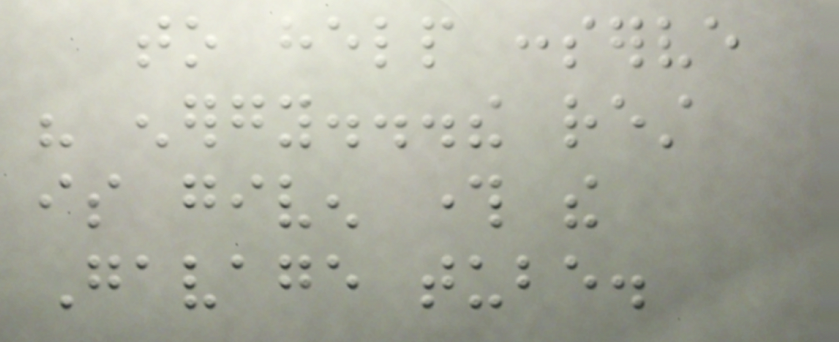to help conserve
his energy...the rest
is given through the
Gavage tube.
